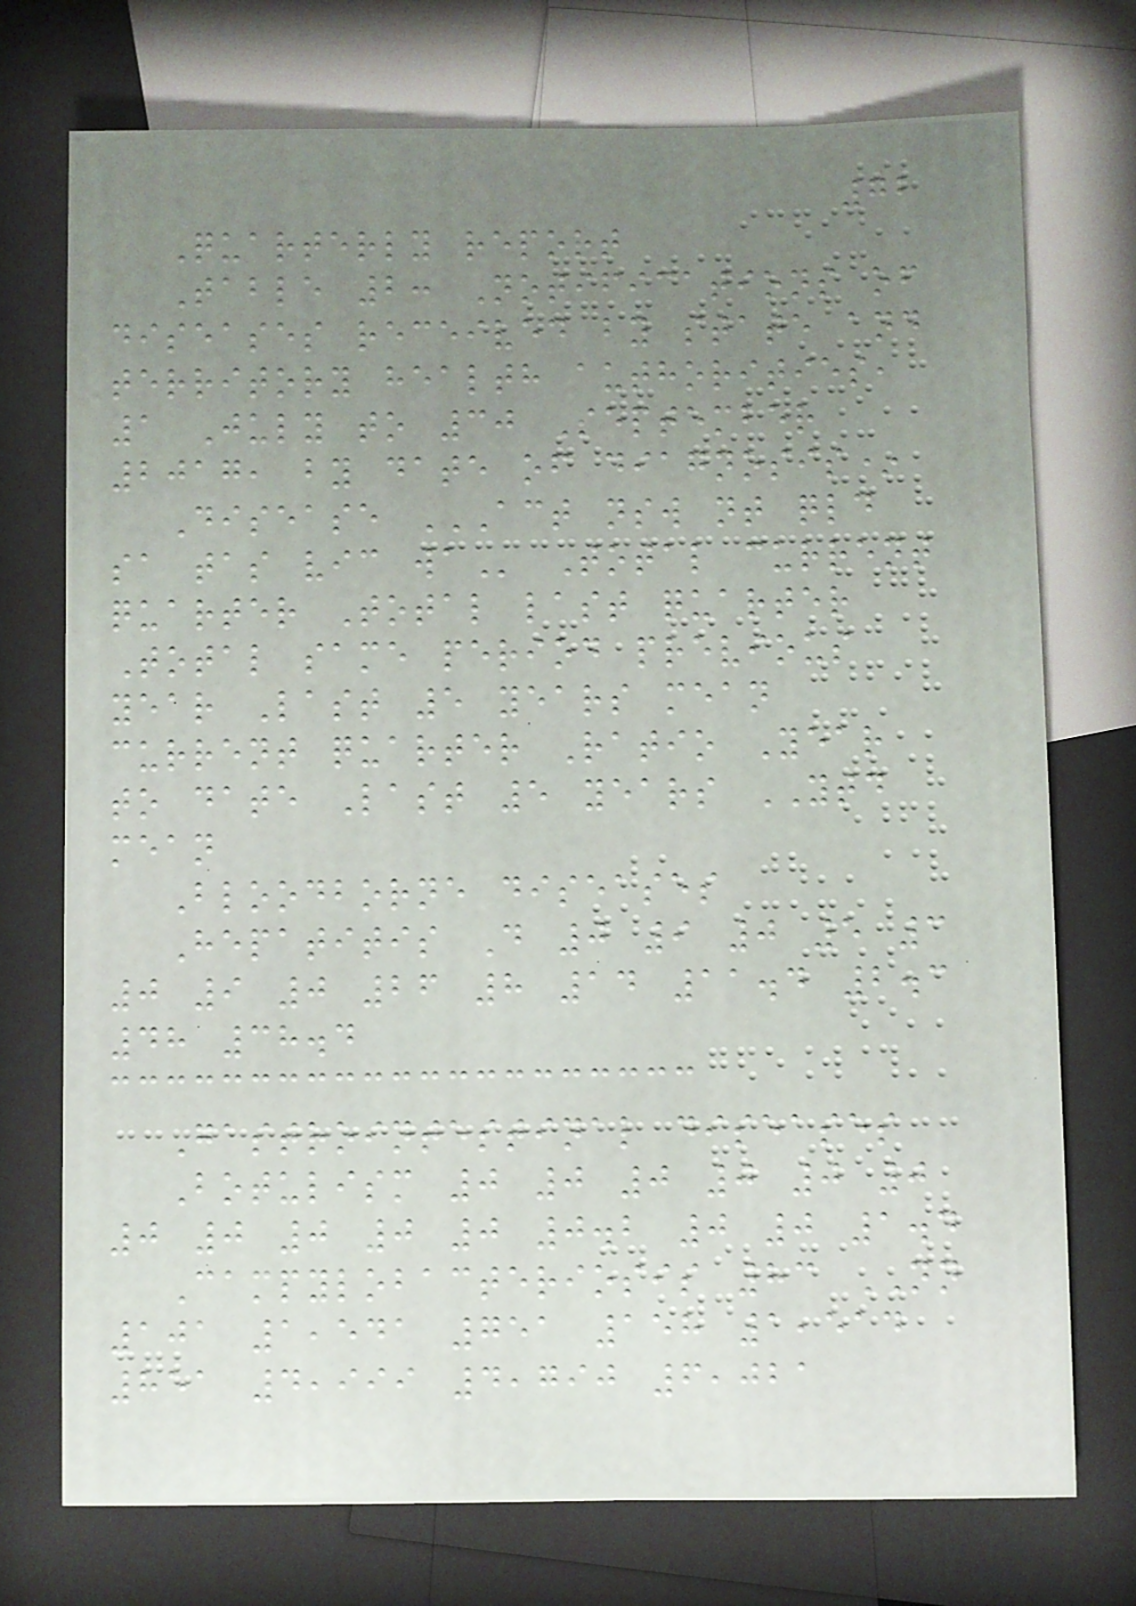72
Quarterly report
Table 2: Notifications of
diseases received by state and
territory health authorities,
1 July to 30 September
2017, by date of diagnosis*
Disease ACT NSW NT QLD
SA TAS VIC WA Total current
quarter Total last quarter
Total same period previous
year Last 5 years mean
current quarter Ratio Year
to date Last 5 years YTD
mean
Bloodborne diseases
Hepatitis D 0 9 0 5 3
0 9 0 26 8 14 11.4 2.3
48 38.4
Gastrointestinal diseases
Botulism 0 0 0 0 0 0
0 0 0 0 0 0.2 0 0 1.4
Campylobacteriosis 83 NN
101 1,541 751 158 1,514
851 4,999 4,790 6,021
